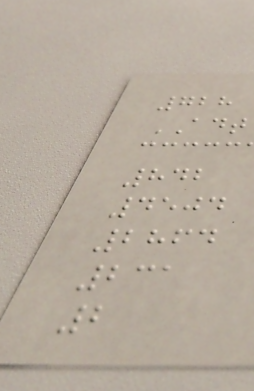728
ADT
842
4504
2864
231
2
